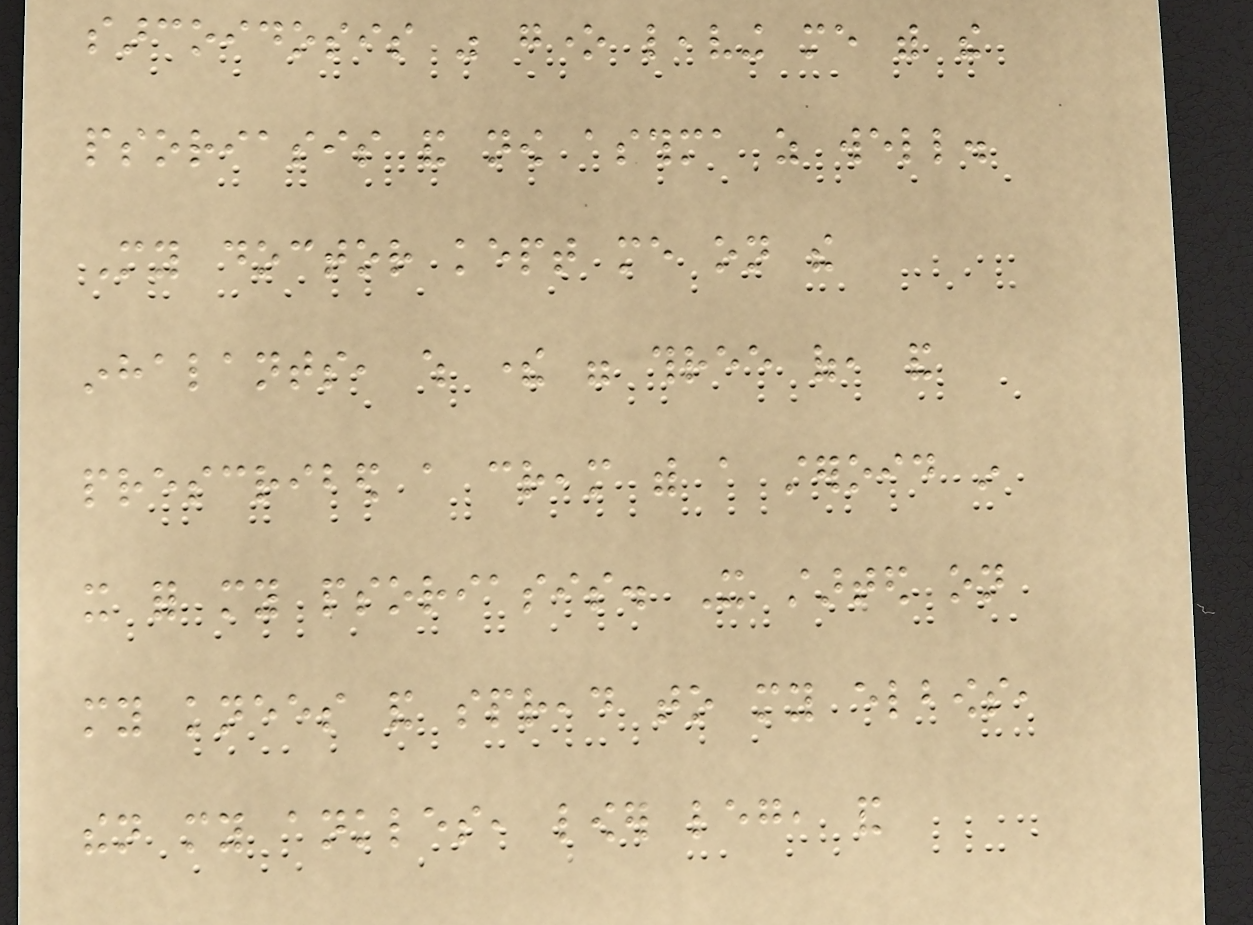sarcoidosis was gone leaving me with the
psoriasis and now asthma as well.
My doctor kept me on the
inhalants, which there were three of, and
prescribed a cream with a steroid in
it for my psoriasis. It started on
my knees and spread to my elbows,
then my ankles, lower leg, and
